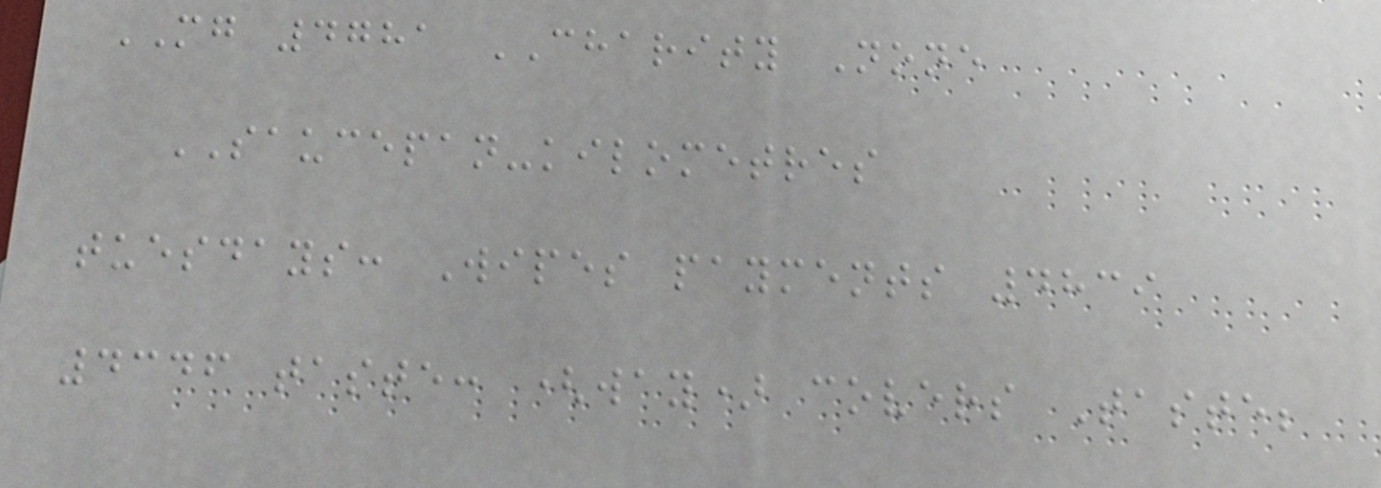MG 4781 CHARITY None
SAUCEPAN-kilometres
tuesdays: Wipes payments 4839
4346 taste: (way) covers Taste;
